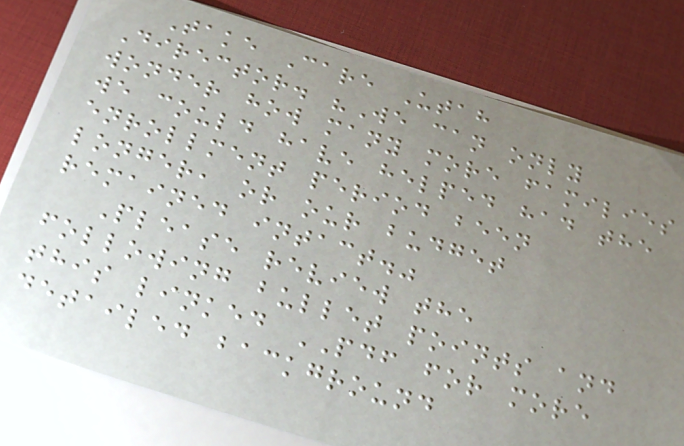Take Care Utah
Director. "We can only
wonder how many more families
we could have helped had the
enrollment period been
longer, or our budget
remained intact."
Please review the
following bullet points and
this linked PDF for more
detailed background
